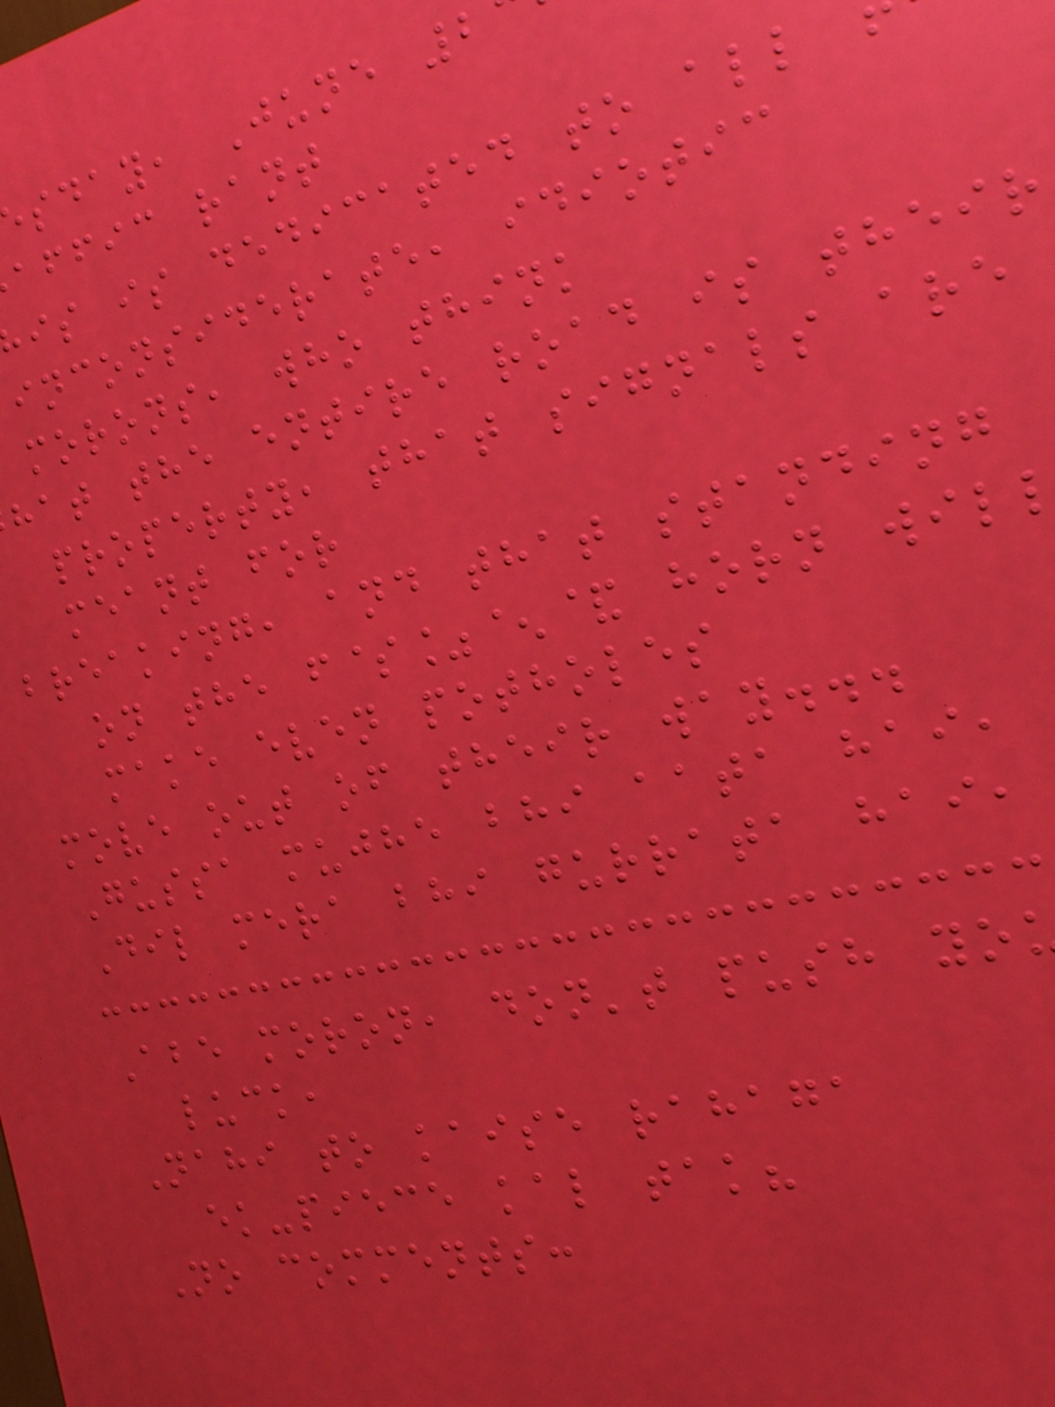sday, June 2
affic rant
is is dedicated to all
inconsiderate, idiotic
morons, who think
hat the entire road is their
property, that signals are
meant for
breaking, and that standing
on the f$%^& horn wil
make even potholes
move out of their way...
Gussa mujhe bhi aata hai,
Dil mera bhi gurrata hai,
Abe moron, don't push yo
luck,
Nahi to kaise rahaga
ek-piece kal tak?
No comments:
